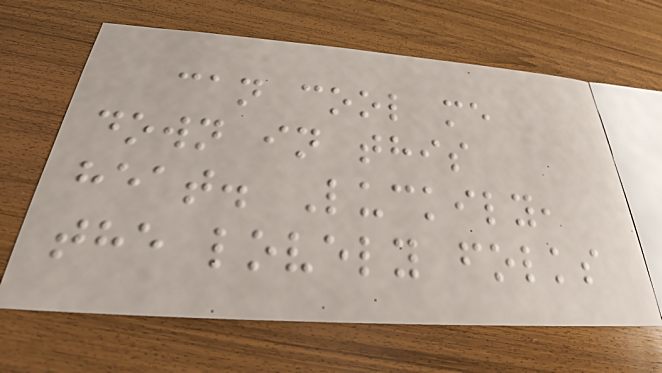can cool me
down in this
heat. Luckily,
the lovely folks
